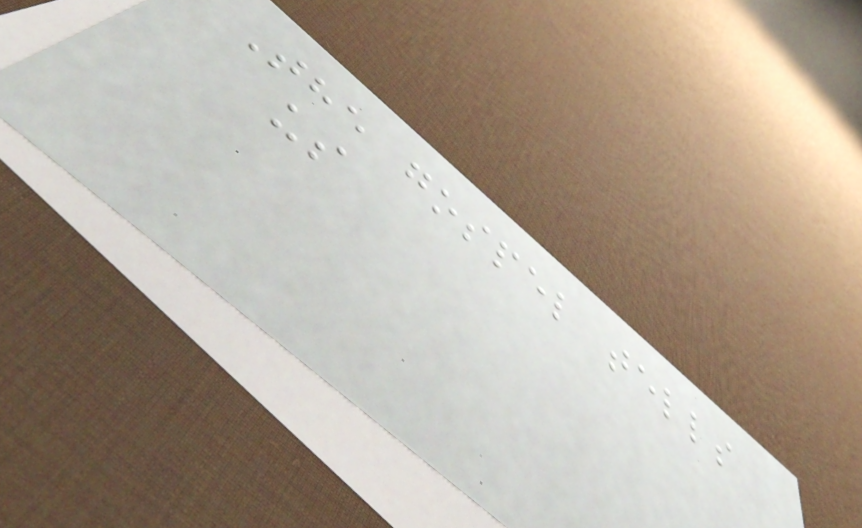The gospel tells
us
